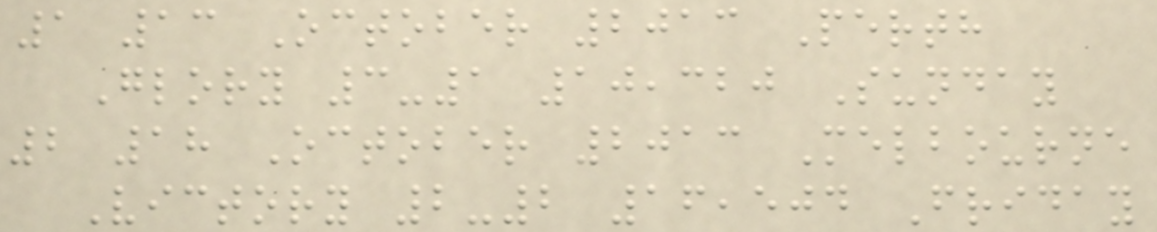1 13 October 2013 Perth
Glory 3-1 10,320 Sunday
2 18 October 2013 Melbourne
Victory 2-2 16,504 Friday
